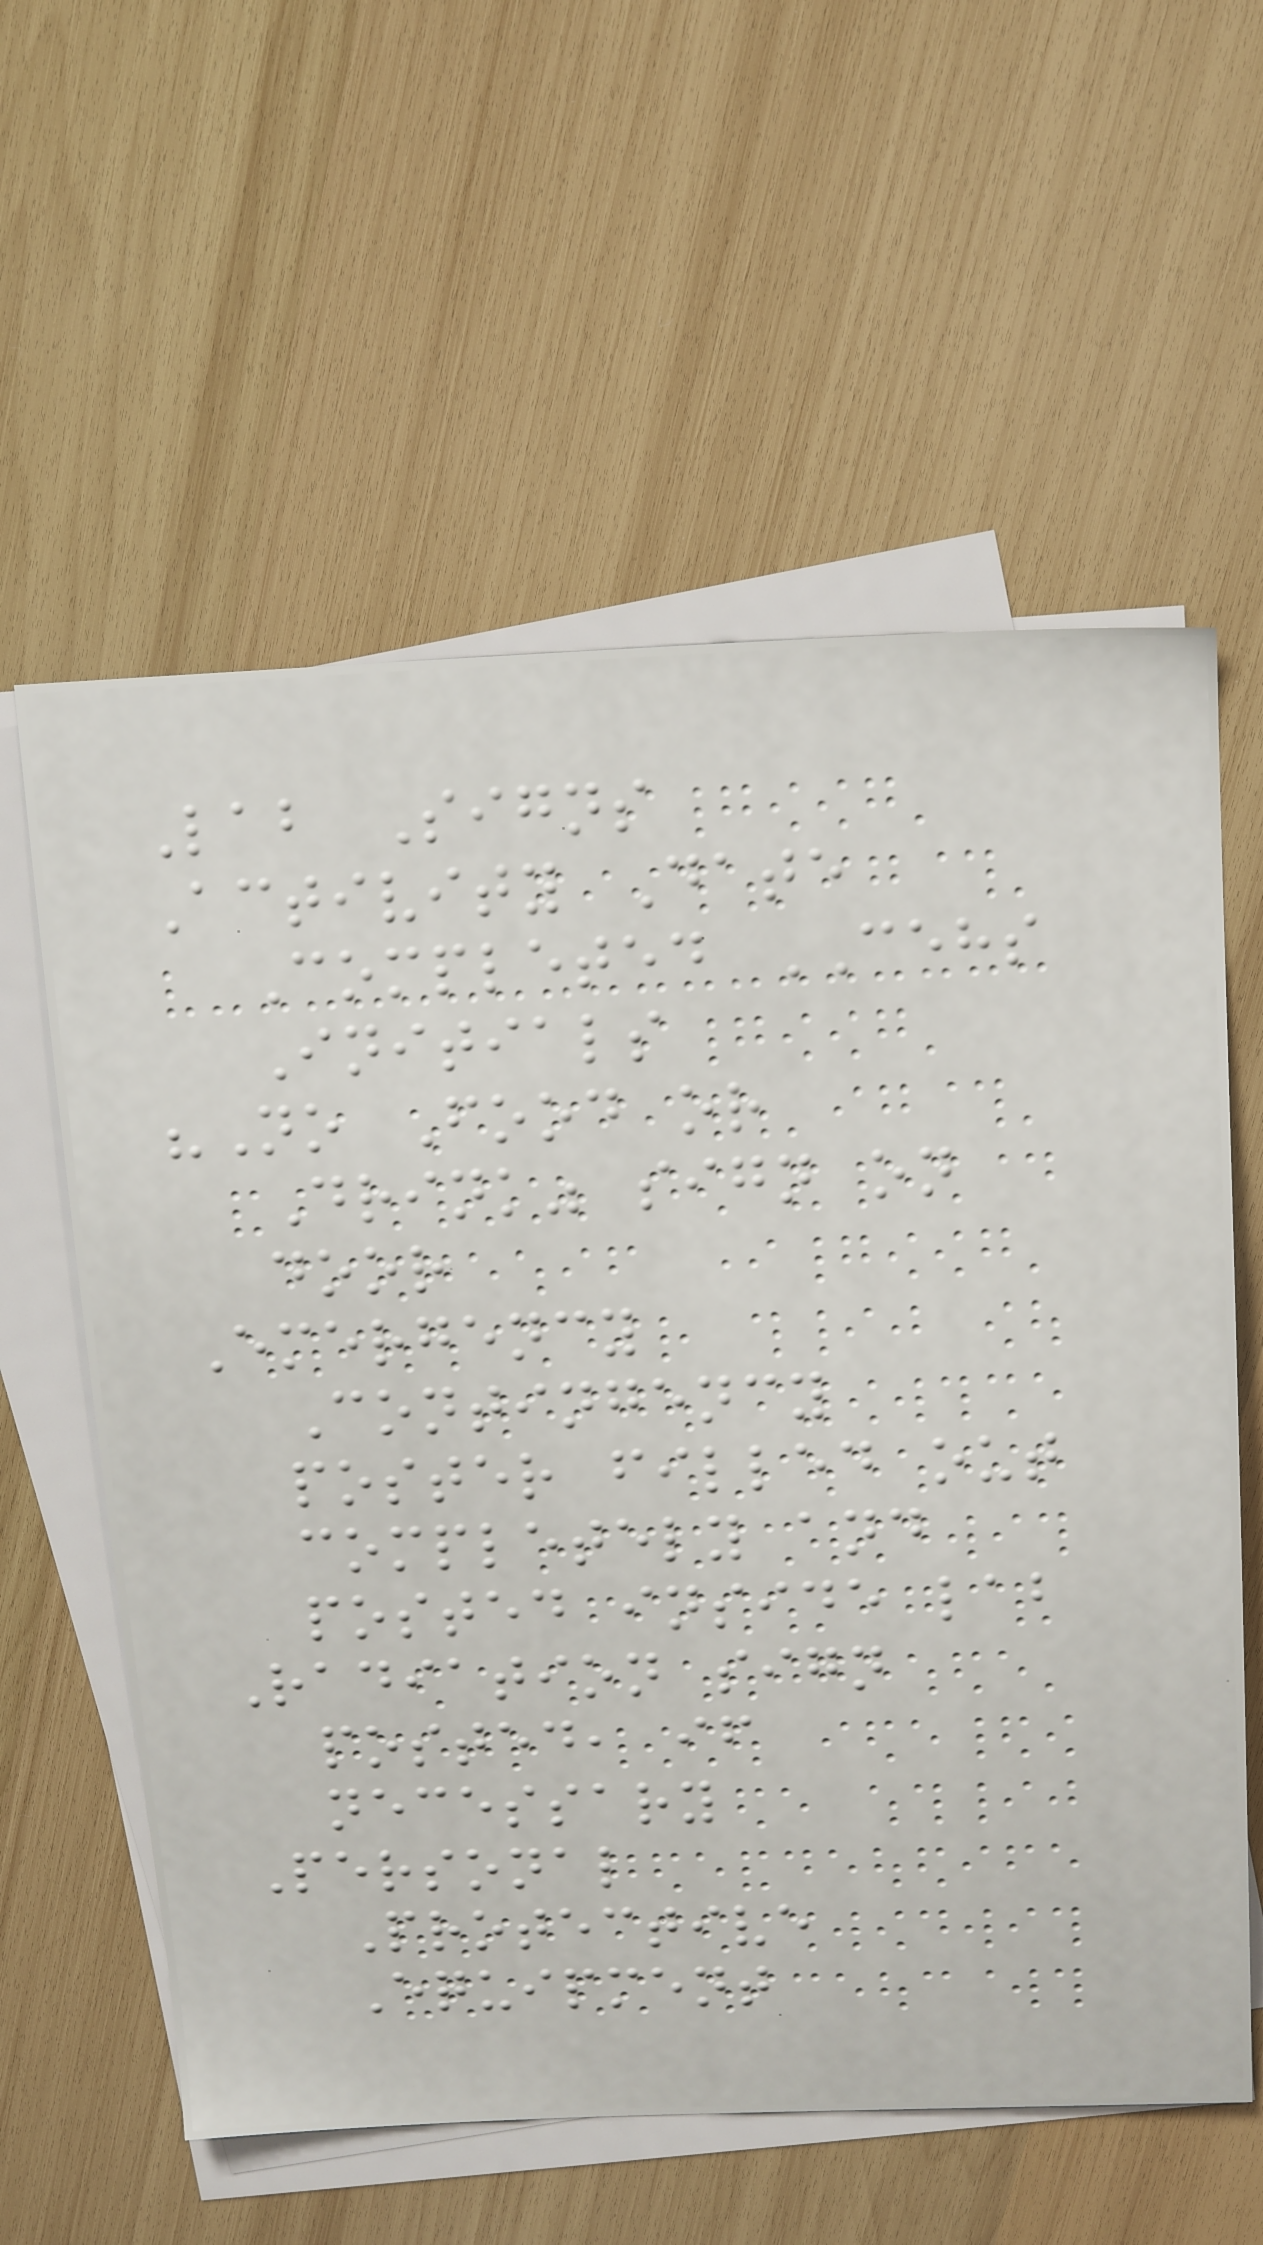Lab Signs
Activity Date
Completed CEHS
Initials
"No Food or
Drink" sign on
door
Emergency
Contingency
poster filled out
completely and
posted inside lab
Radiation sign
posted, if
necessary
Personal
Protective
Equipment
